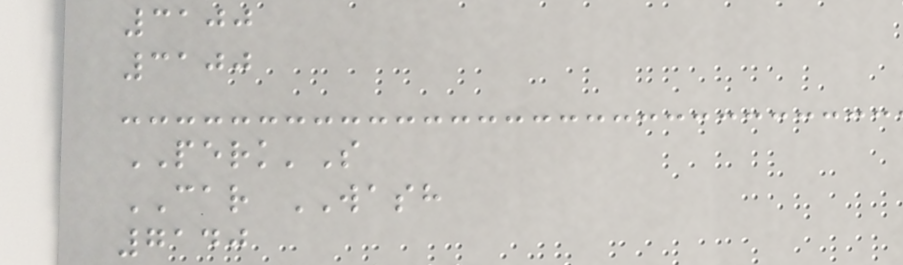3100
3100
PERK'S
CAR WASH
7140
